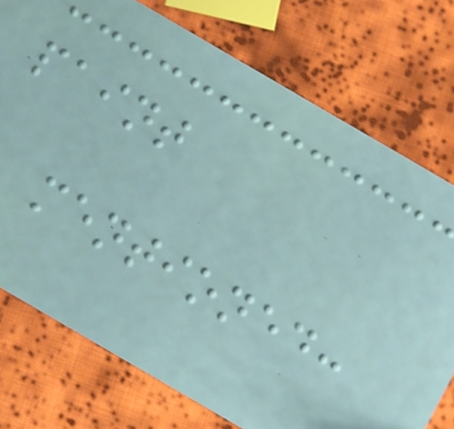paint
mentioned:
